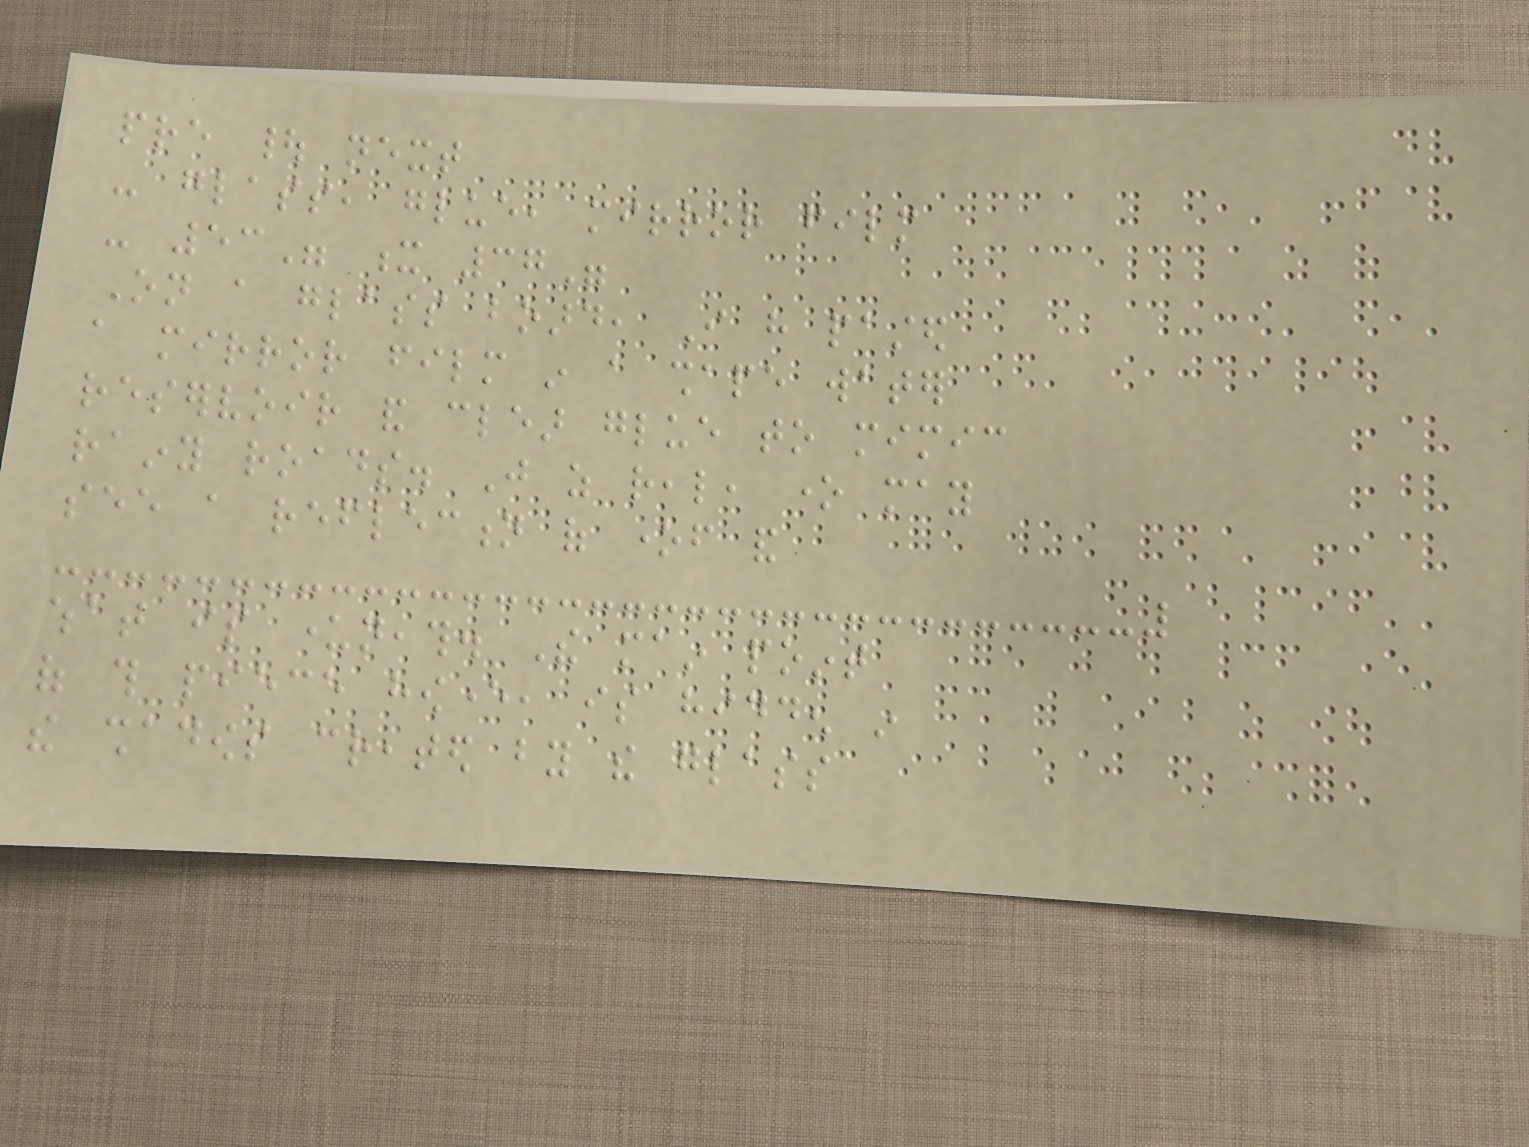pre | next
- glass, glue, mirror film
- 53" x 37"
On a glass board, I have pasted
a mirror film in a shape water
reservoir and clear glue to mimic
rainy roads. Just as real, one may
see a reflection of oneself and
what is underneath. The main point
of this piece however, is hidden in
the shadows created by the glass
